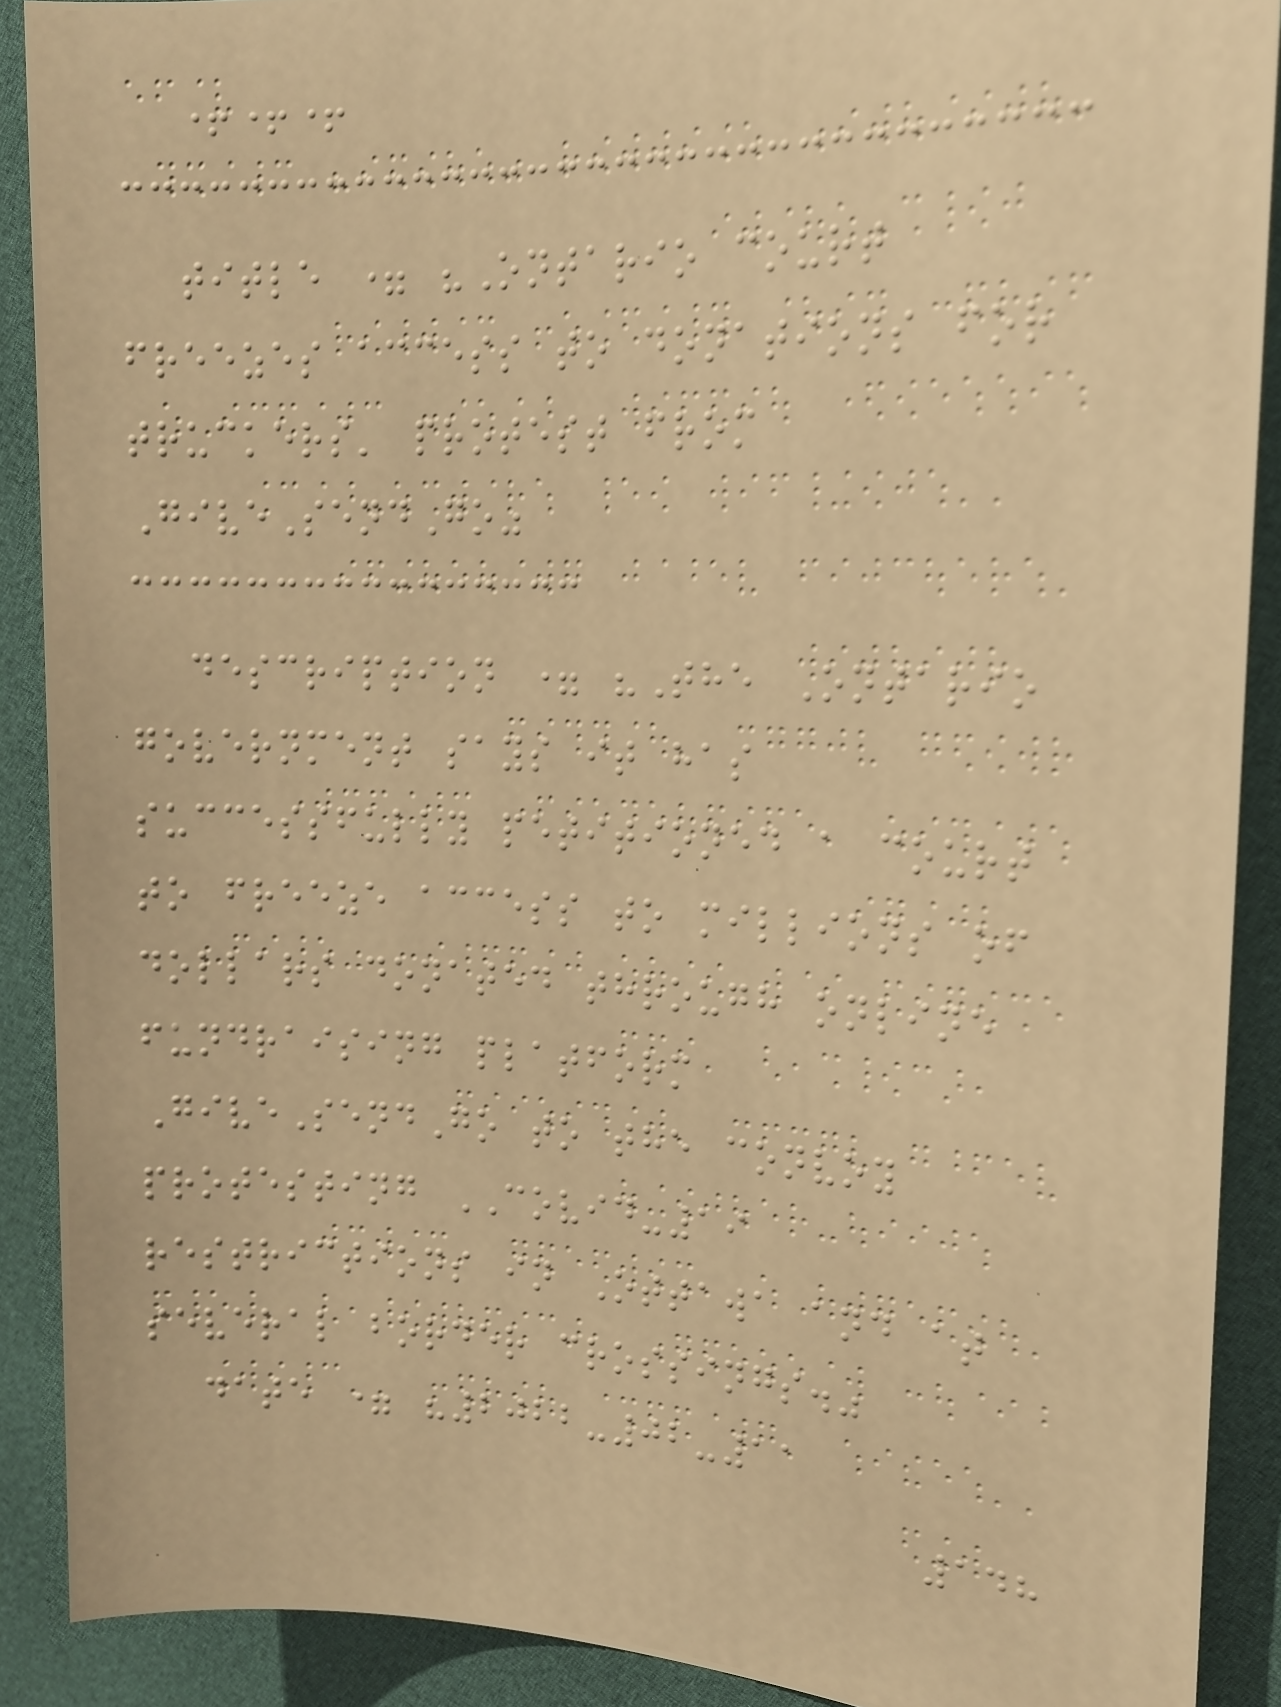+++
title = "Ontario court
freezes access to donations for
truckers' protest from
GiveSendGo"
description = "The Ontario
government says it has
successfully petitioned a court
to freeze access to millions of
dollars donated through online
fundraising platform
GiveSendGo to the convoy
protesting COVID-19
restrictions in Ottawa and at
several border crossings."
date = "2022-02-11
148
